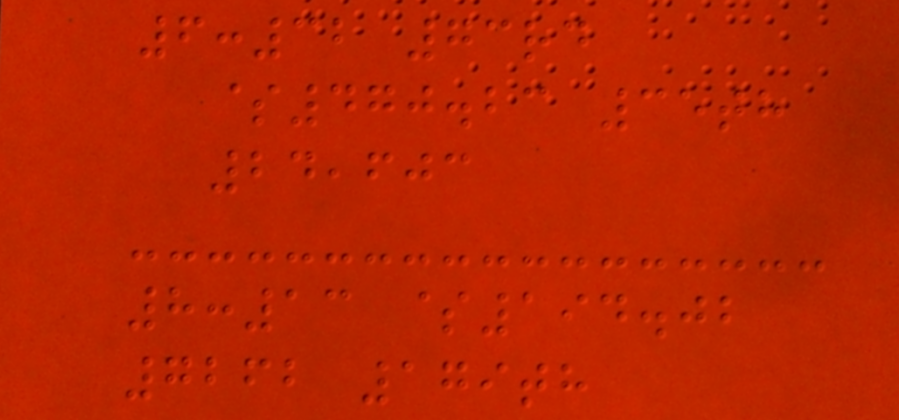6:32 73rd
$470.23 35th
24,603
8:13 $194.02
7262 179th
